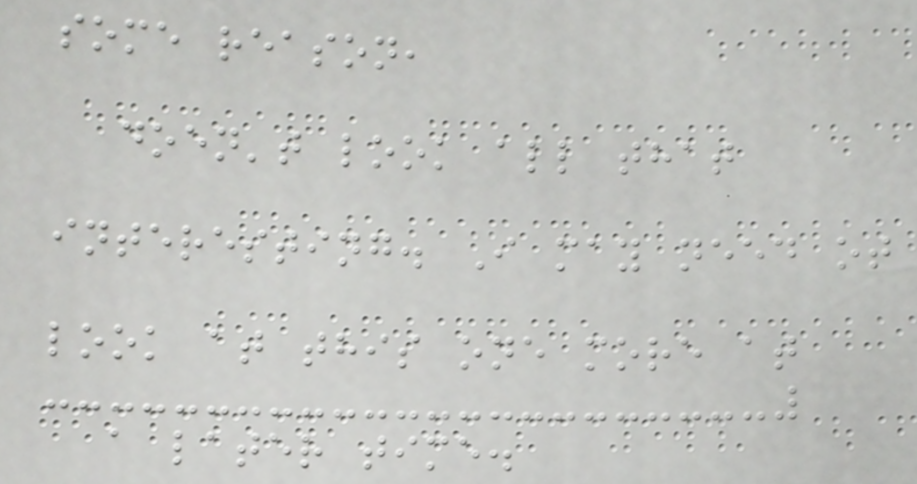some reason,
doen't look all that
interesting. I may need ot
look at this one more at
a later time.
